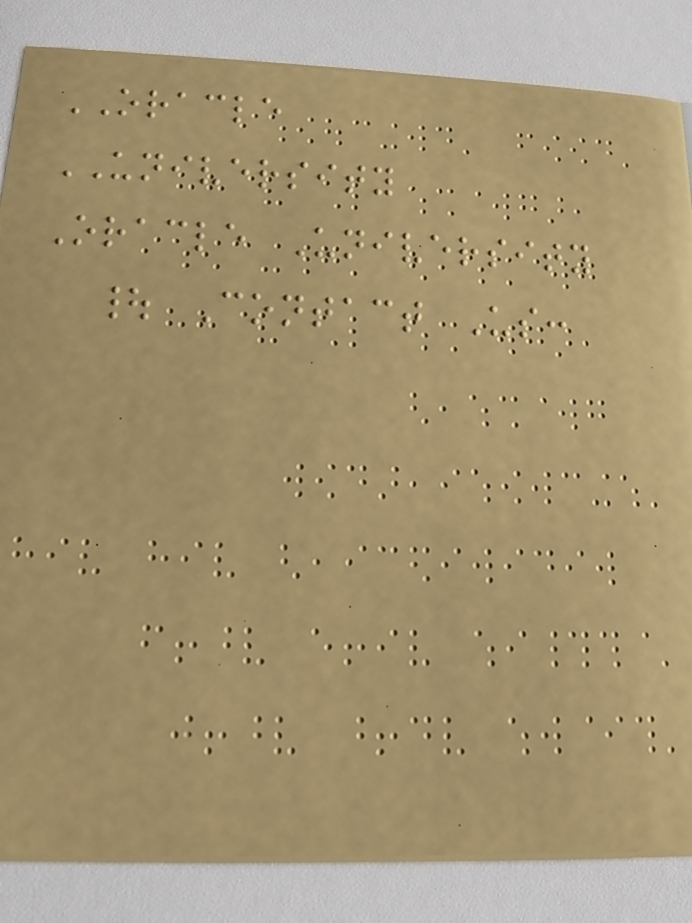ORACLE
UNIVERSITY
Oracle University
| Contact Us:
